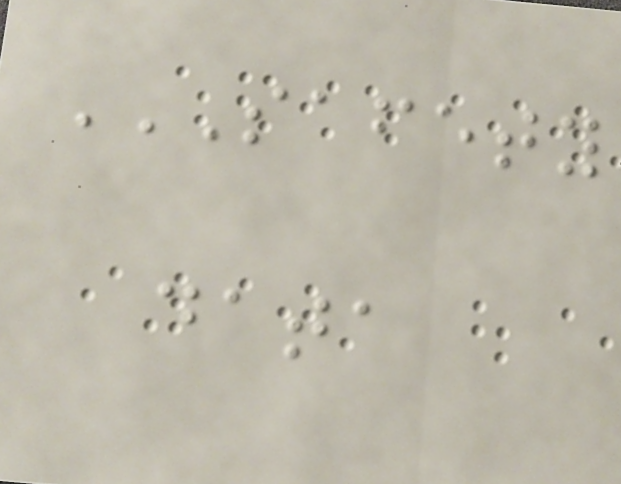SAFETY
DATA
